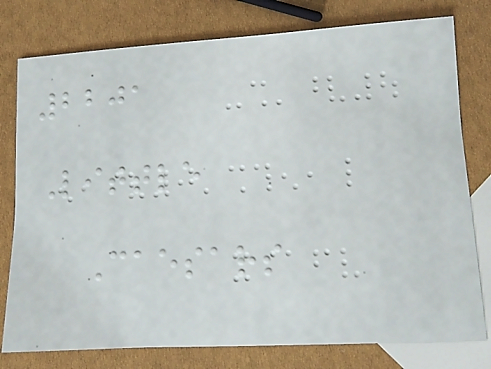2201
Little
Caesars
